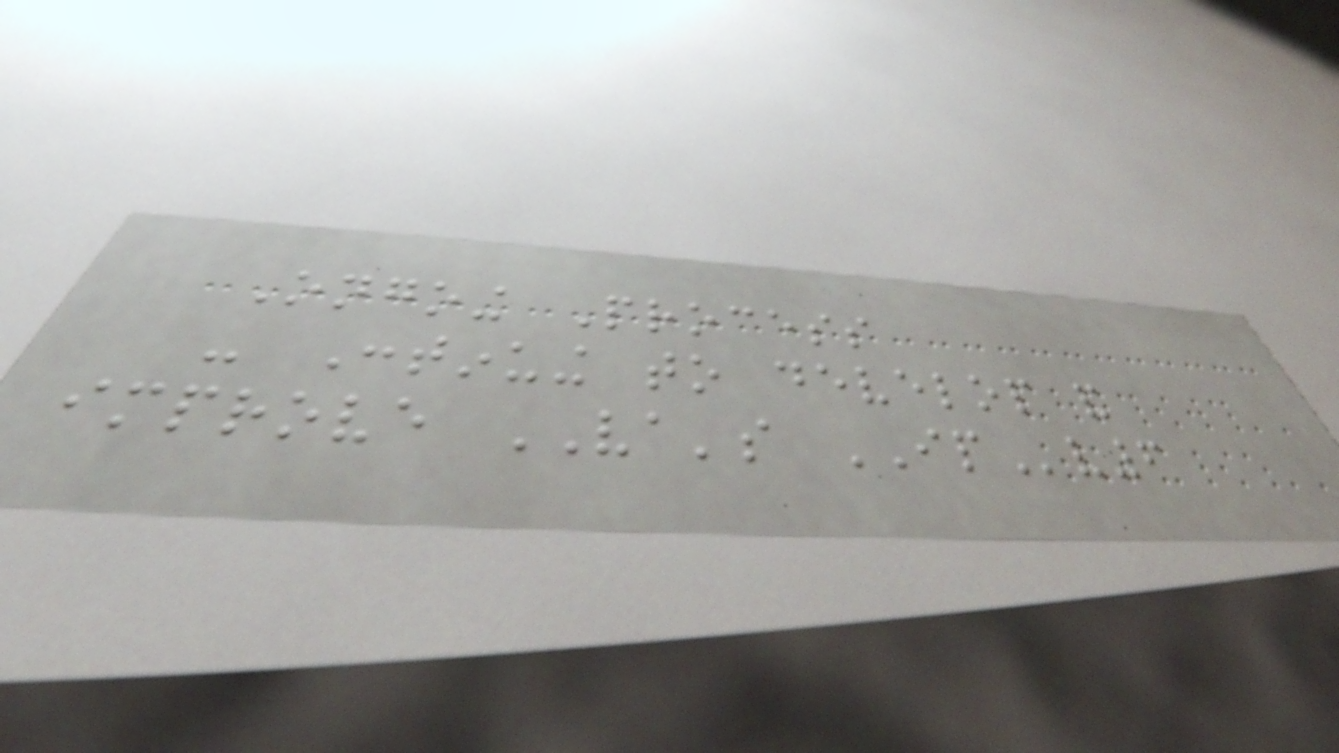Ongoing Process
- Continuing to develop and
improve VA's IPv6
